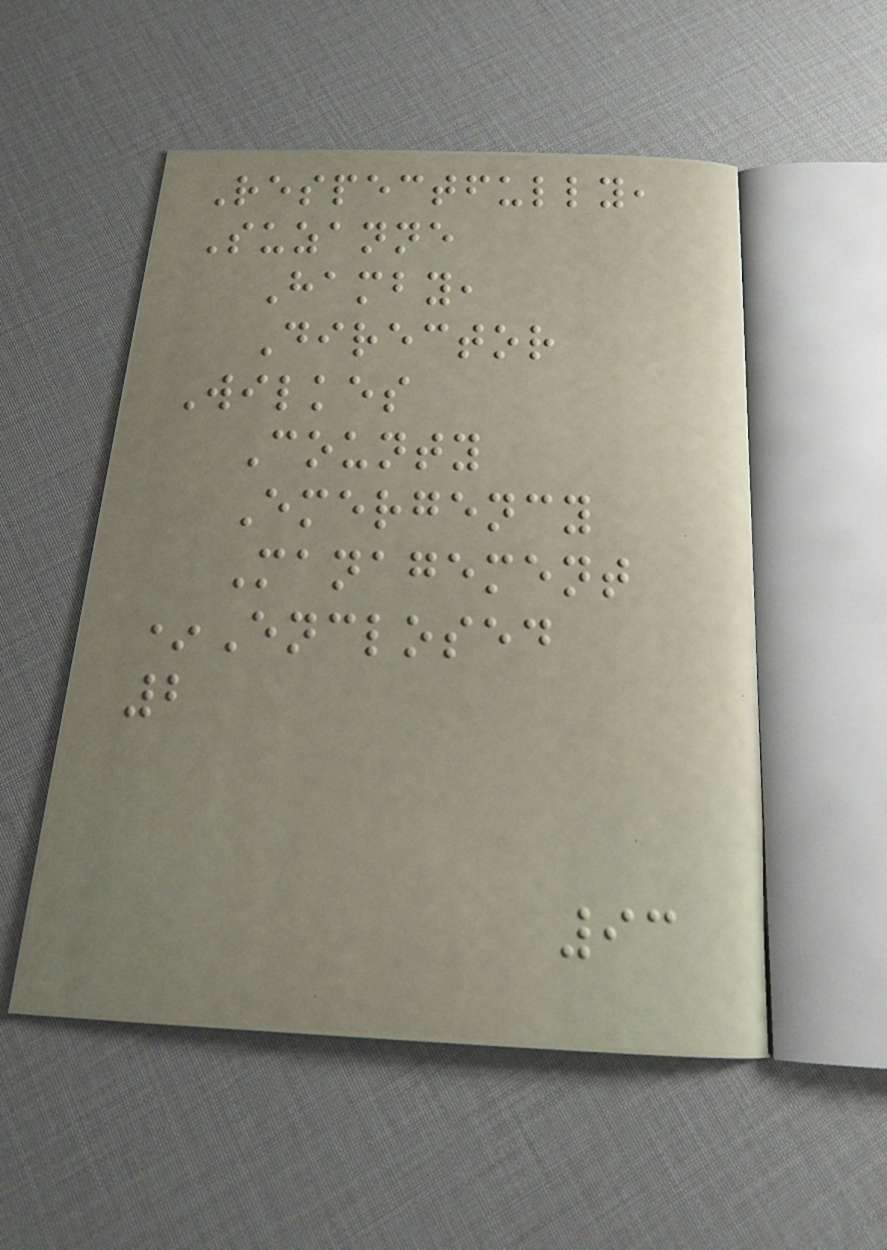Respectfully,
Suzanne
Hamby,
Director
Wilkes
County
Emergency
Management
*Enclosed
2
93
